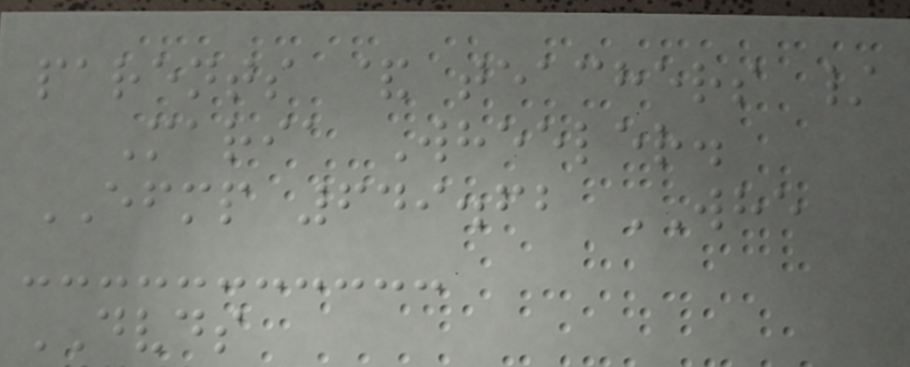parents & teachers /
Maria Wheeler.
EFMP 649.62 WHE
DVDS
